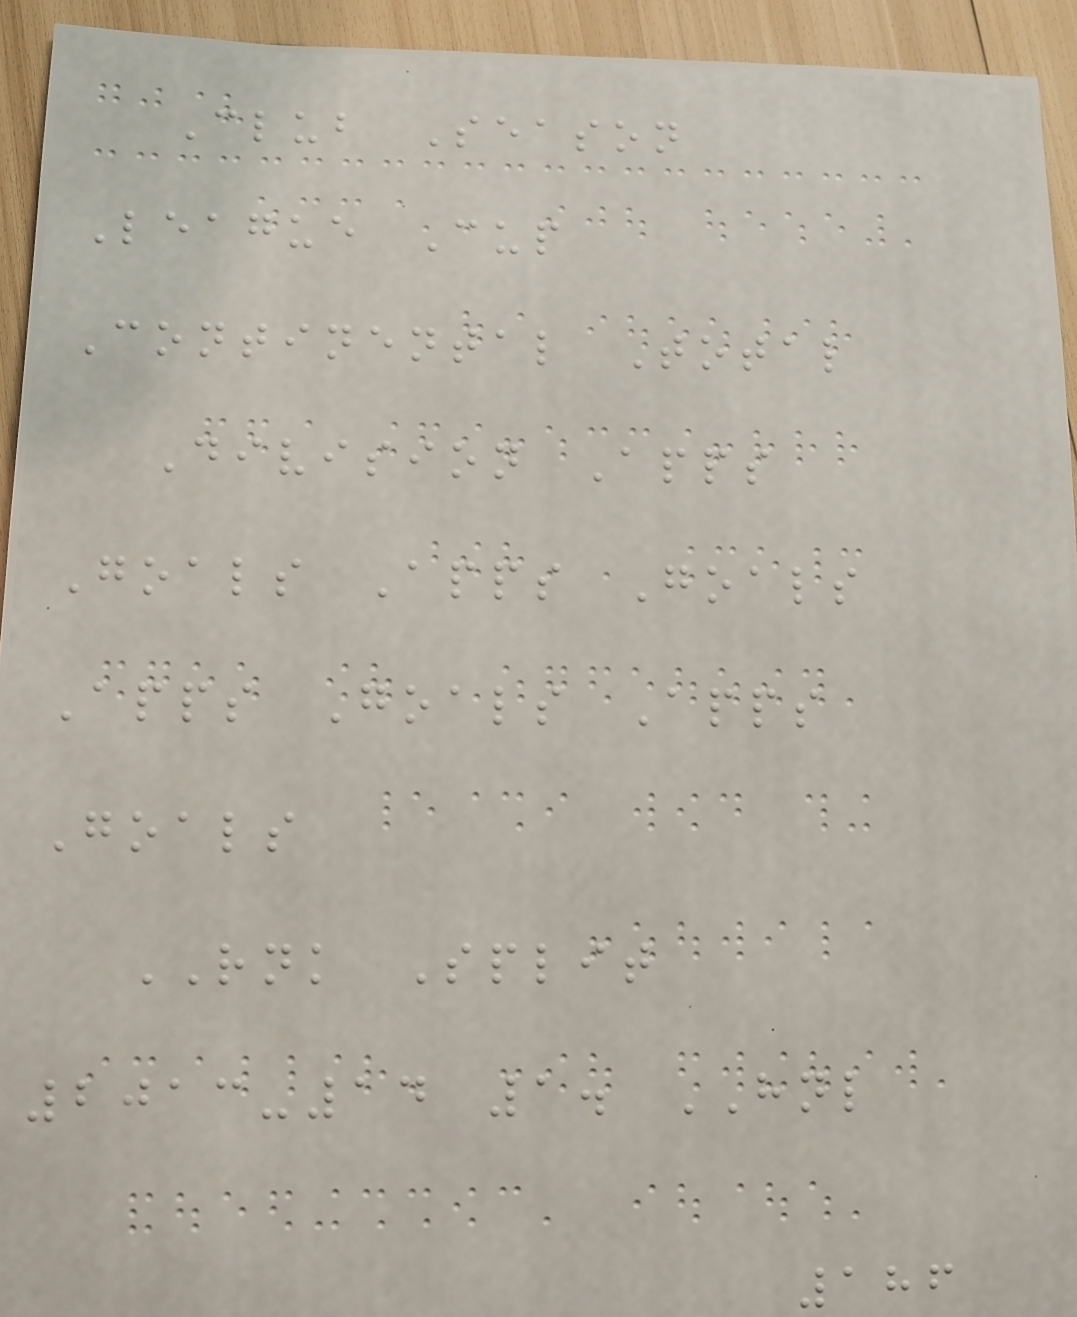Club Season
League Cup
Continental Total
Division Apps
Goals Apps Goals
Apps Goals Apps
Goals
RNK Split
2013-14 1. HNL
186
